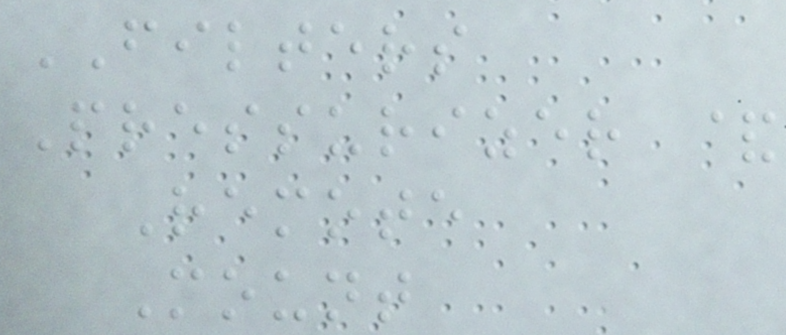FILTERS
Pressurizer &
Remote
Mount
